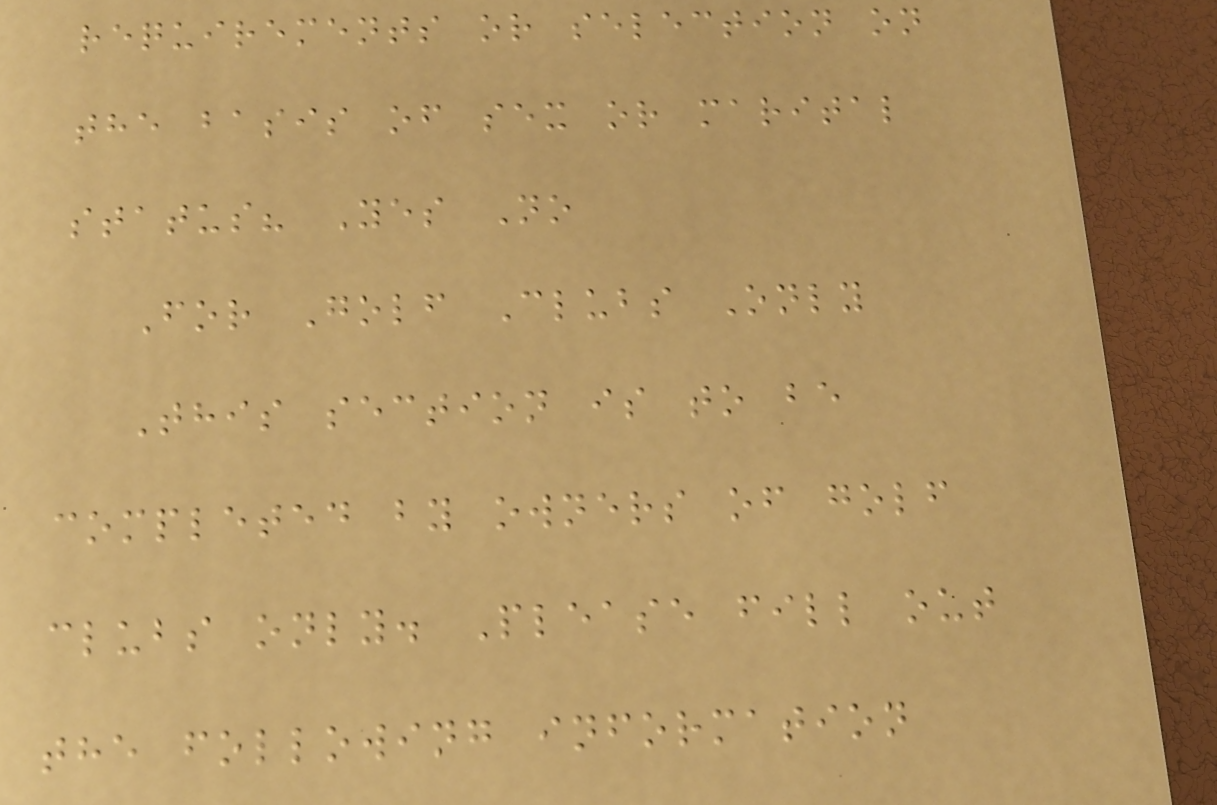requirements or selection on
the basis of sex or marital
status? Yes No
For Golf Clubs Only
This section is to be
completed by owners of golf
clubs only. Please fill out
the following information
